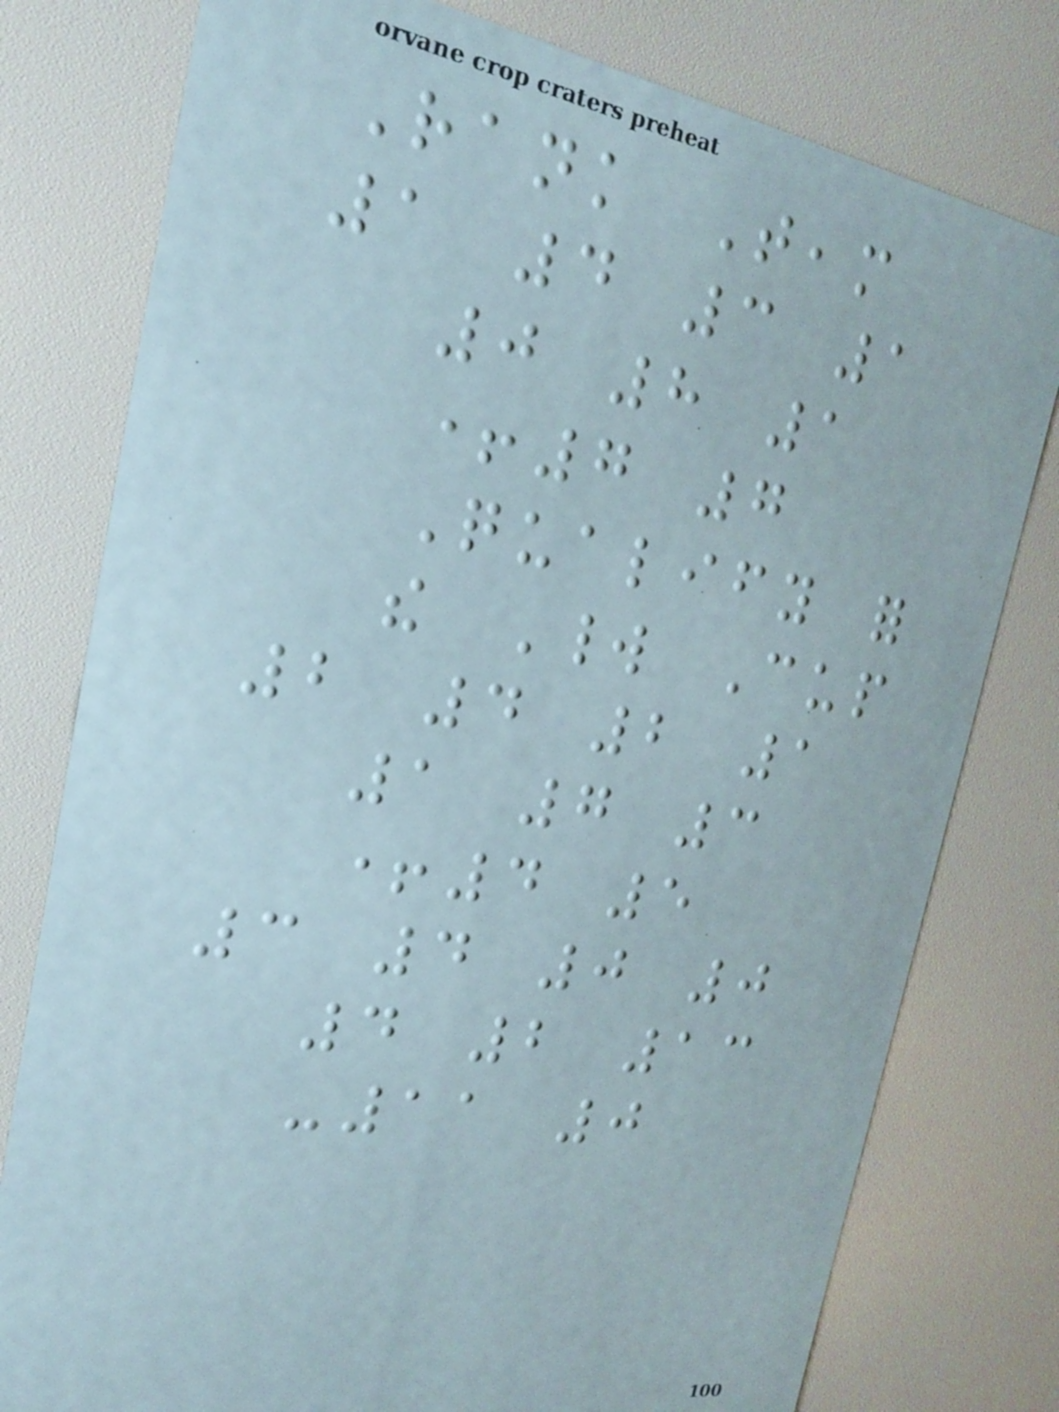Rank Team
1 4 3 1
0 8 1
+7 7
Qualify for
the World Cup
2 4 2 1
1 7 3
+4 5
3 4 0 0
4 2 13
-11 0
